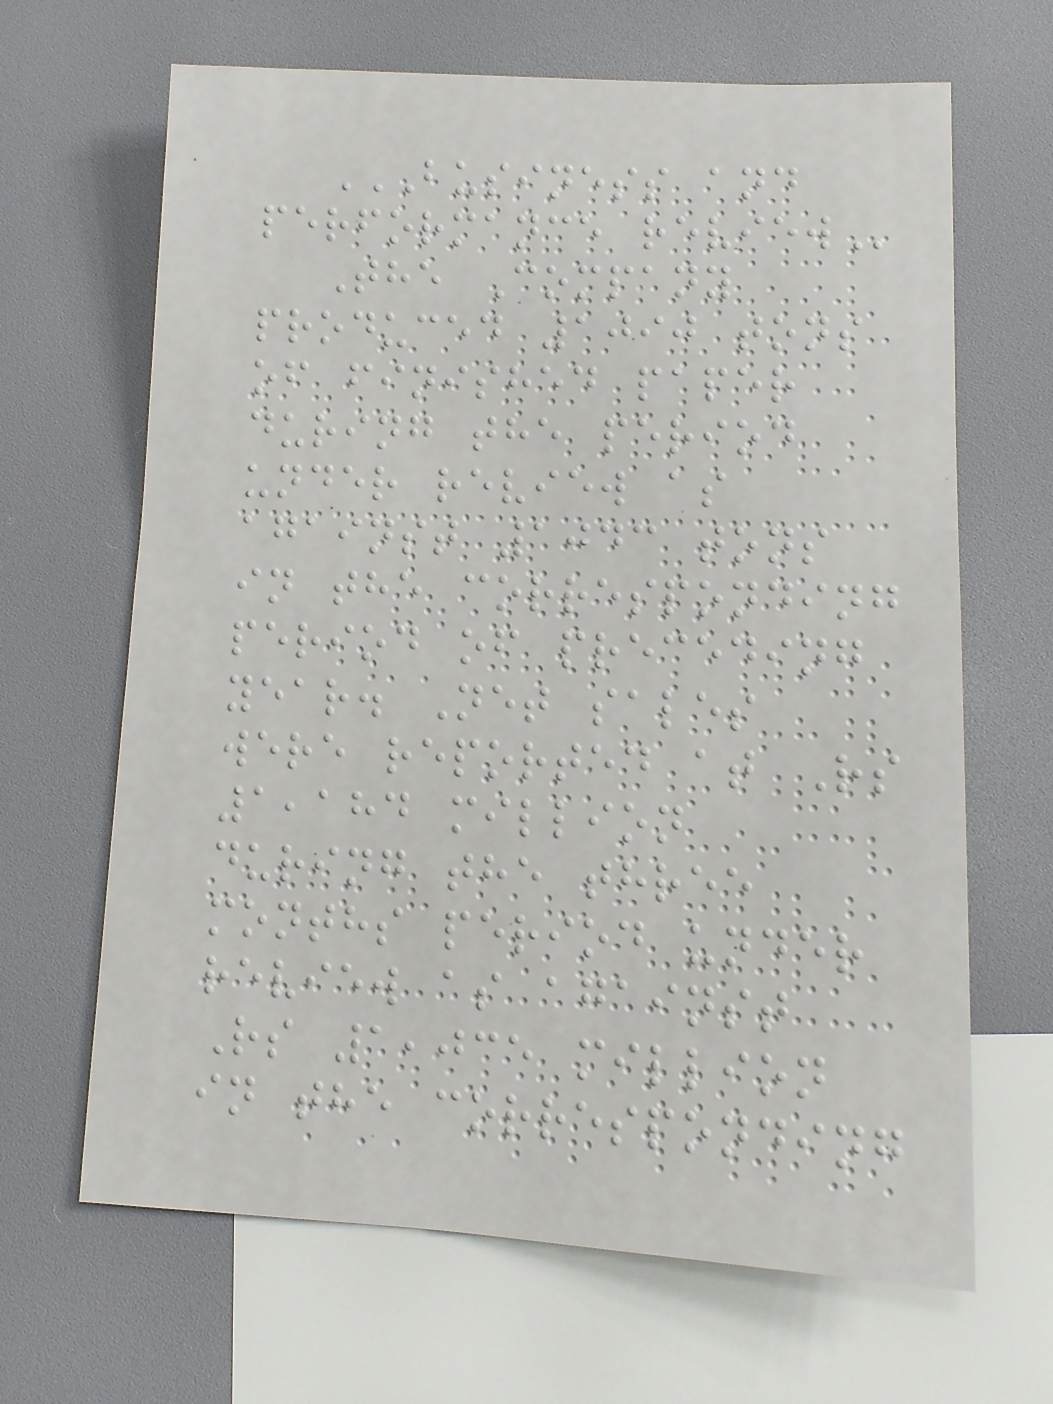BUSINESS AND
PERFORMANCE REVIEW
The Company
produced 1090 tons
of finished paper
during the period
under review as
against 1043 tons
in the corresponding
period of preceding
year. Net sales
were reported at Rs
1,184 million
during the three
months period under
review as against
Rs 1,035 million
in the corresponding
